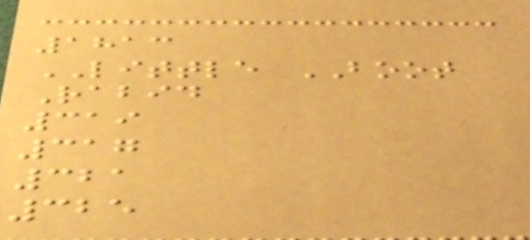1813
LITTLE BOOT
Rabid
319
317
321
325
